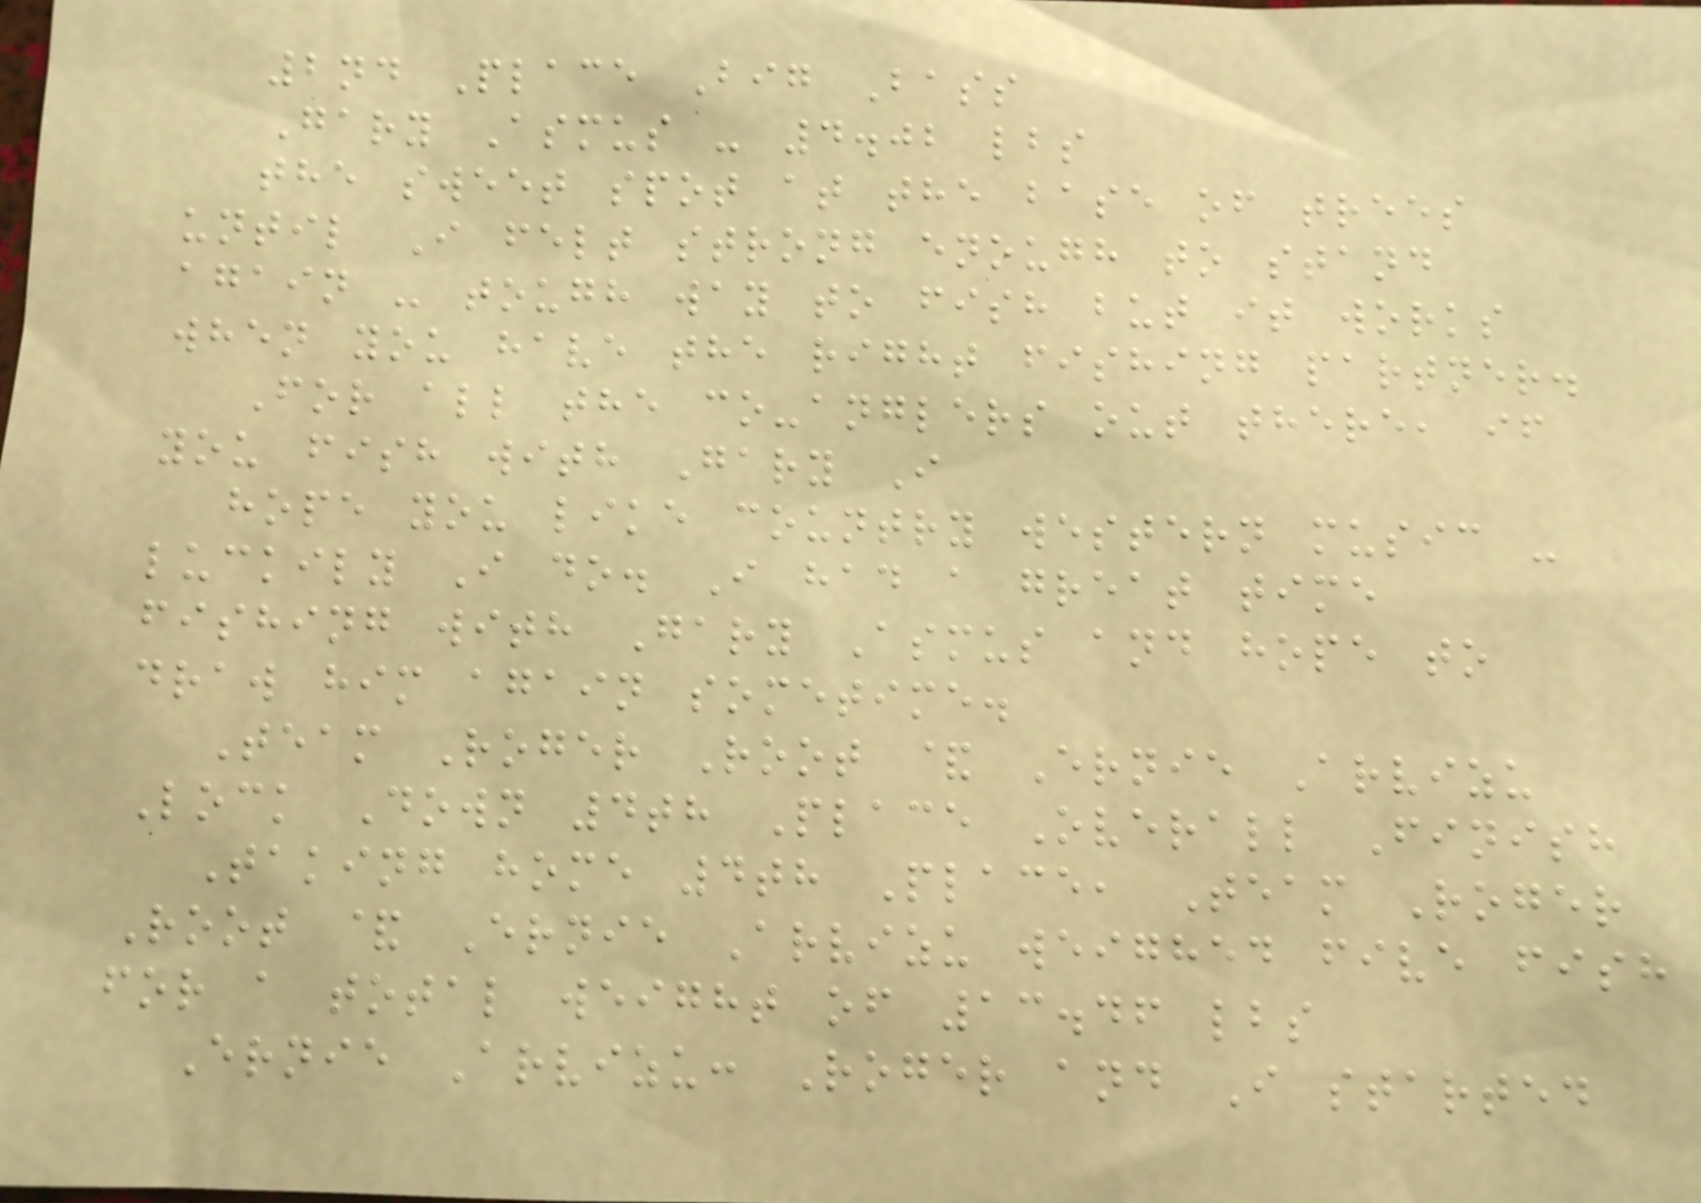2nd Place Big Bass
Gary Asmus - 4.02 lbs
the sweet spot at the base of trees
until I felt strong enough to stand
again - tough way to fish but it works
when you have the right fishing partner.
For all the co-anglers out there, if
you fish with Gary I
hope you like country western music -
luckily I do. I had a great time
fishing with Gary Asmus and hope to
draw him again sometime.
Team Roger Root & Ernie Arvizu
Lock Down 4th Place Overall Finish
Taking home 4th Place, Team Roger
Root & Ernie Arvizu weighed five fish
for a total weight of 13.46 lbs
Ernie Arvizu: Roger and I started
